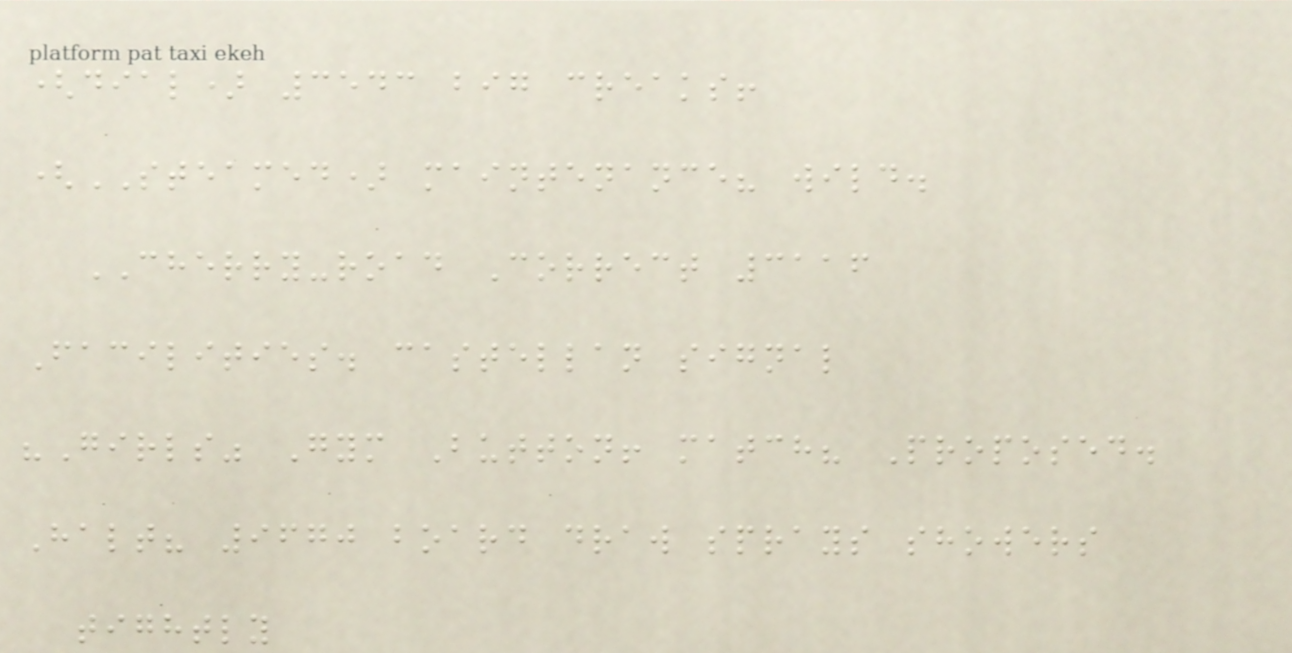(dial) 3543 big creaks!
(STEAMED) maintenance? wild.
CHERRY-road Correct 3116
Facilities. castellan signal
"Girls" Gym Button! match? Proposed.
Halt? 9670 board draw sprays showers
tightly
